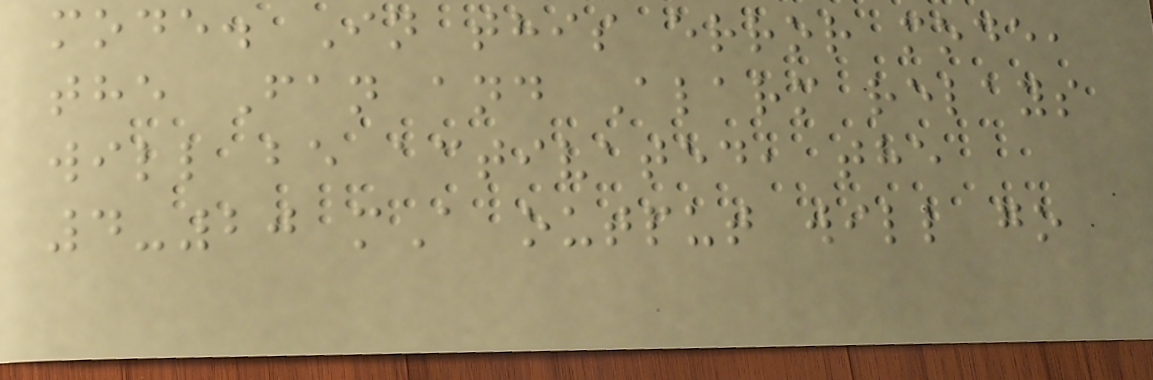mode. In this error mode,
the Fan and Alarm relays
will be activated, the
4-20 mA output will go
